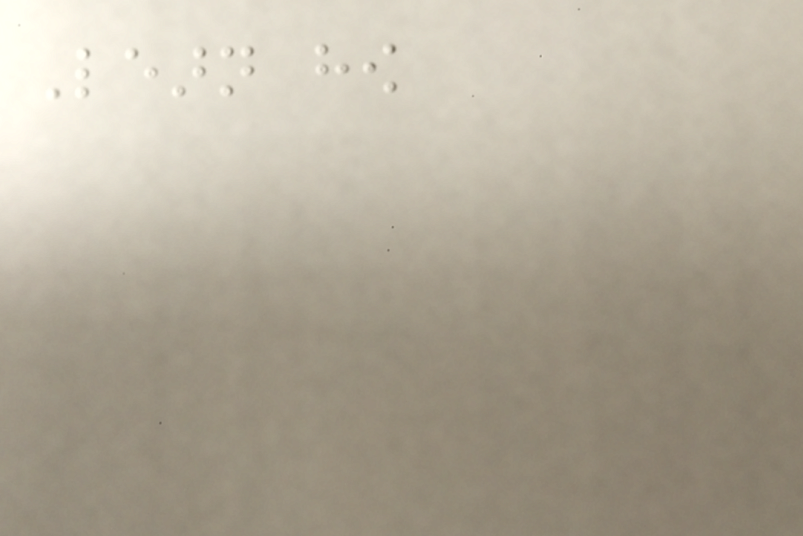Learn how
